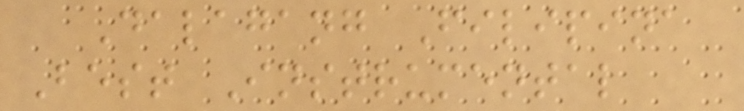Dalagang Filipina
Best Instrumental
